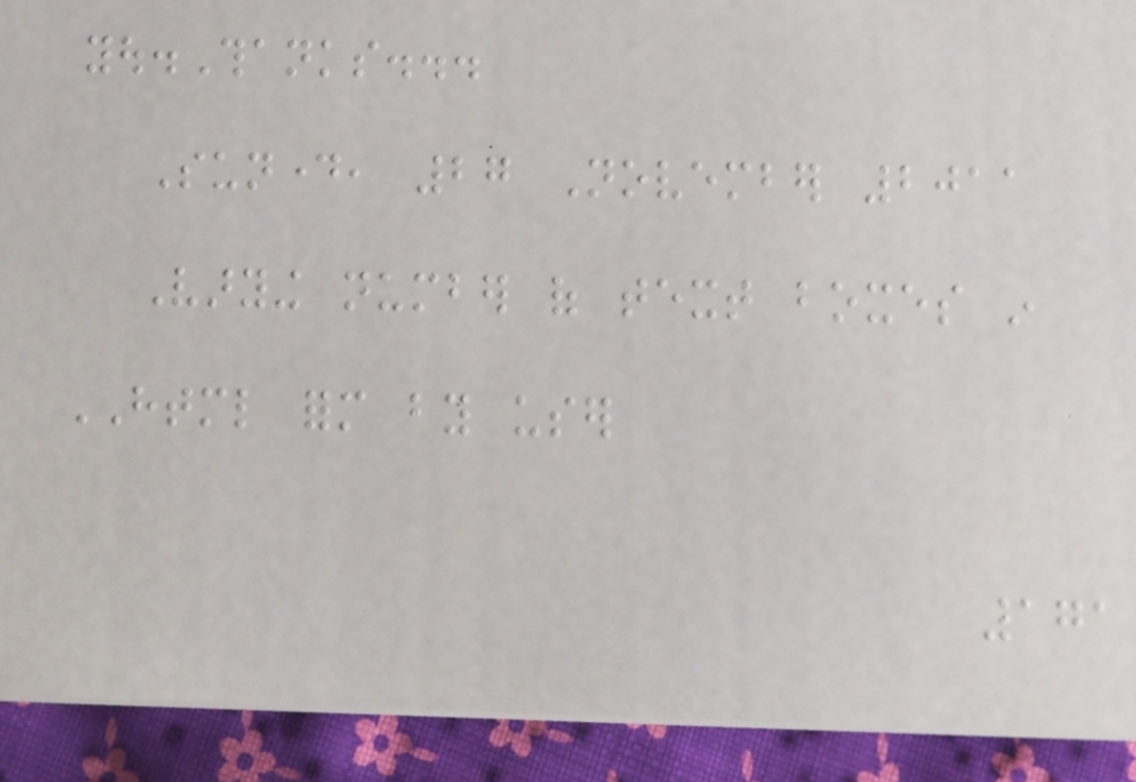you.Thanks...
Sunday, 27 November 2011
Varying number of text boxes in
HTML form by user
171
